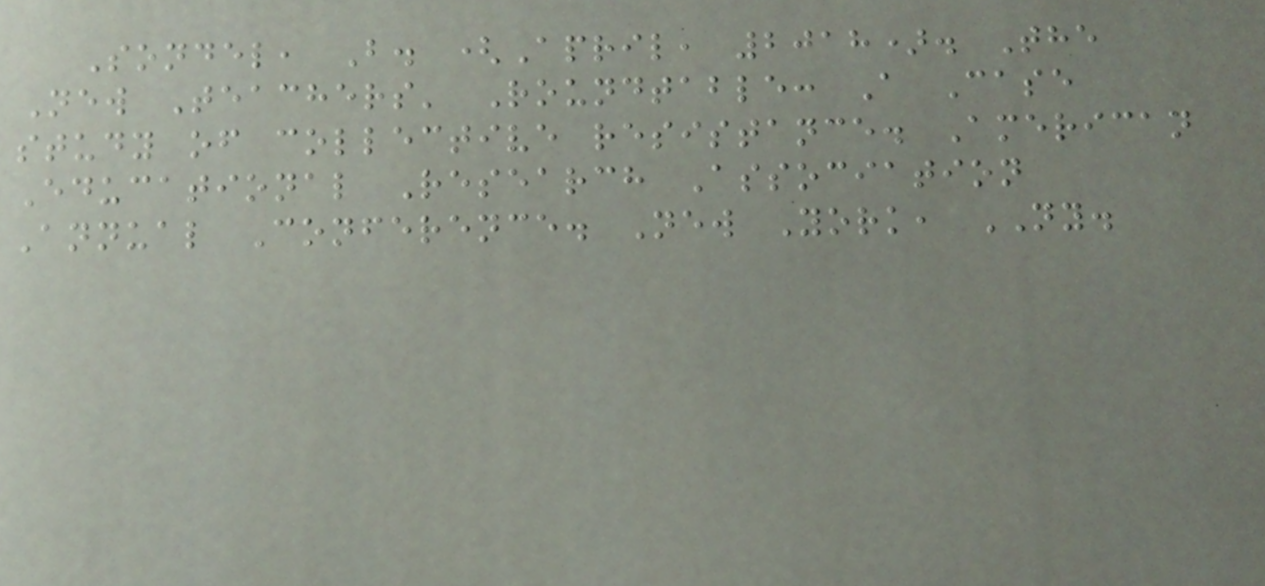Sondel, B. (April, 2018). The
New Teachers' Roundtable: A Case
study of collective resistance. American
Educational Research Association
Annual Conference. New York, NY.
